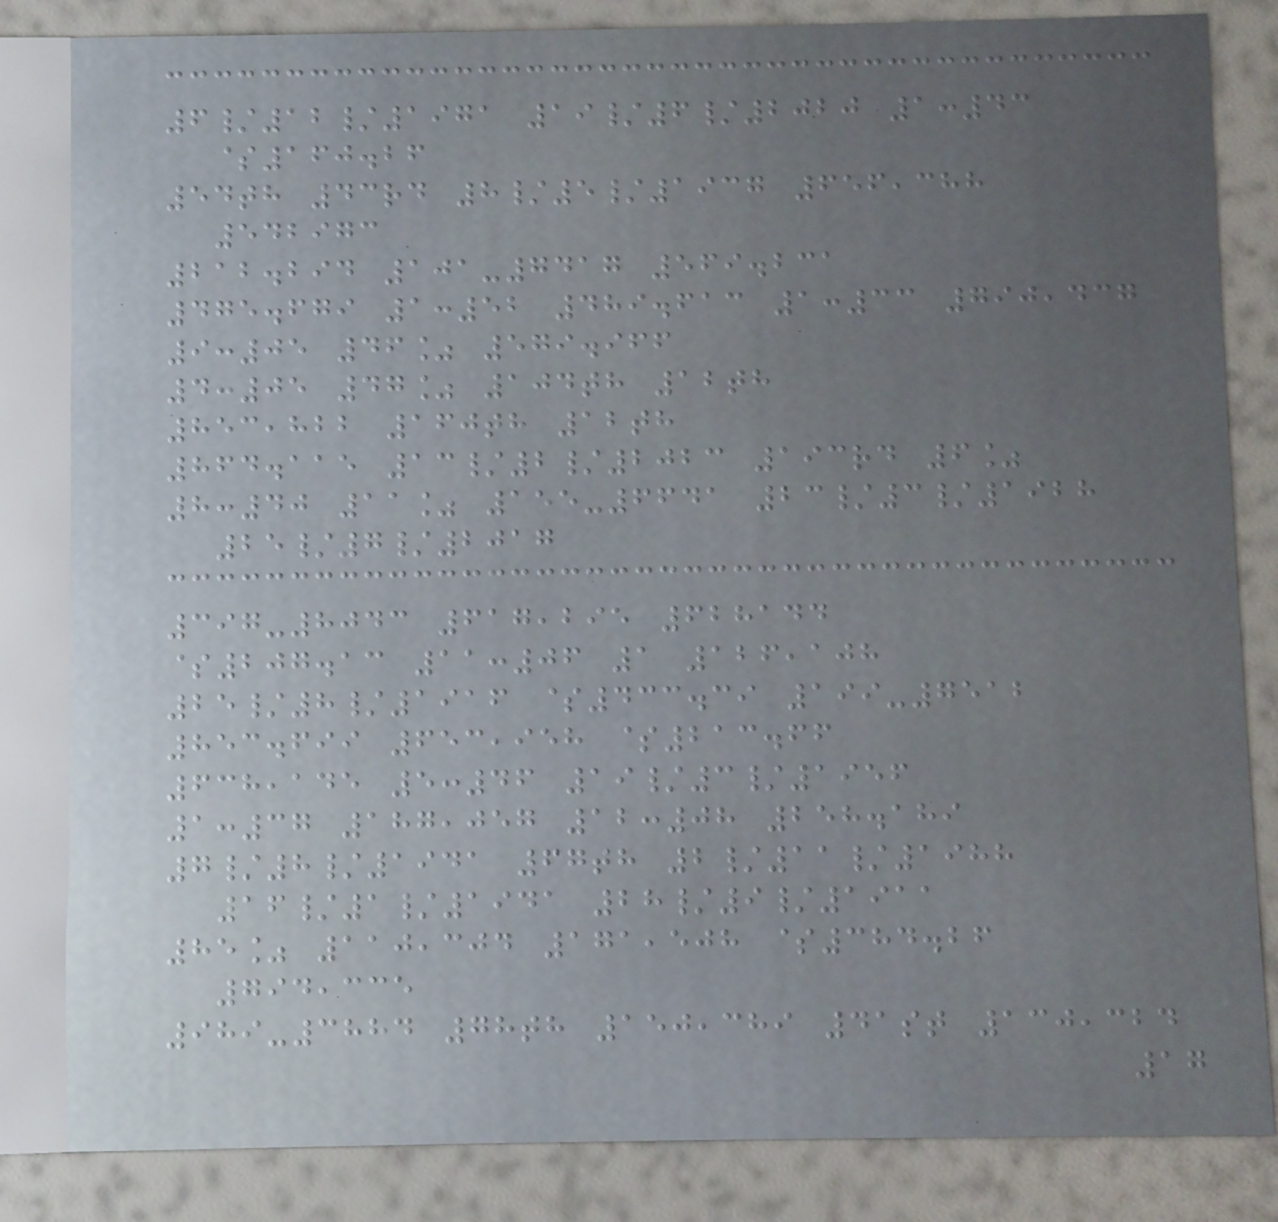6/12/1971 19/6/2020 1:43
$160.26
54th 43rd 8/5/1937 656,388
542973
212.294 101-7417 569.231
475.679 1:52 489.613 1:33 790,437
9:05 46% 579.966
4:05 47% 104th 12th
853,822 160th 12th
864.115 13/2/2023 193rd 6%
8:40 11% 155-6641 23/3/1928
25/7/2017
397-8043 617,295 628144
$207.13 11:06 1 126,108
25/8/1916 $433.39 199-7512
853.699 653,958 $213.66
638,145 5:46 19/3/1956
1:37 187,057 12:08 258.189
7/8/1941 67th 2/11/1988
16/1/1941 28/9/1911
85% 110,304 171,508 $384.26
794,335
989-3884 78th 150,389 41st 130,324
17
